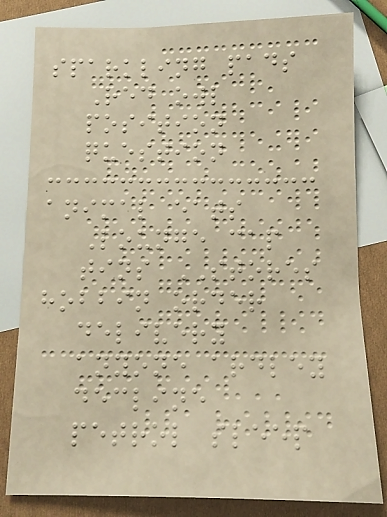sparkling pads
Red owl
position
question
animal eats
Lounge cap
tins STORES
hobbin order
delivery
anyone ardley
decline
petrol sleep
